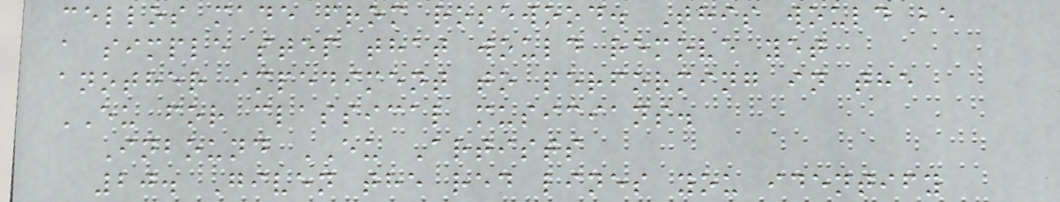cellos made from rosewood. This would be
a simple step that would remove yet
another impediment to performing in the
EU for classical musicians.
Inbound EU Artists
20. Given the red lines you identify
